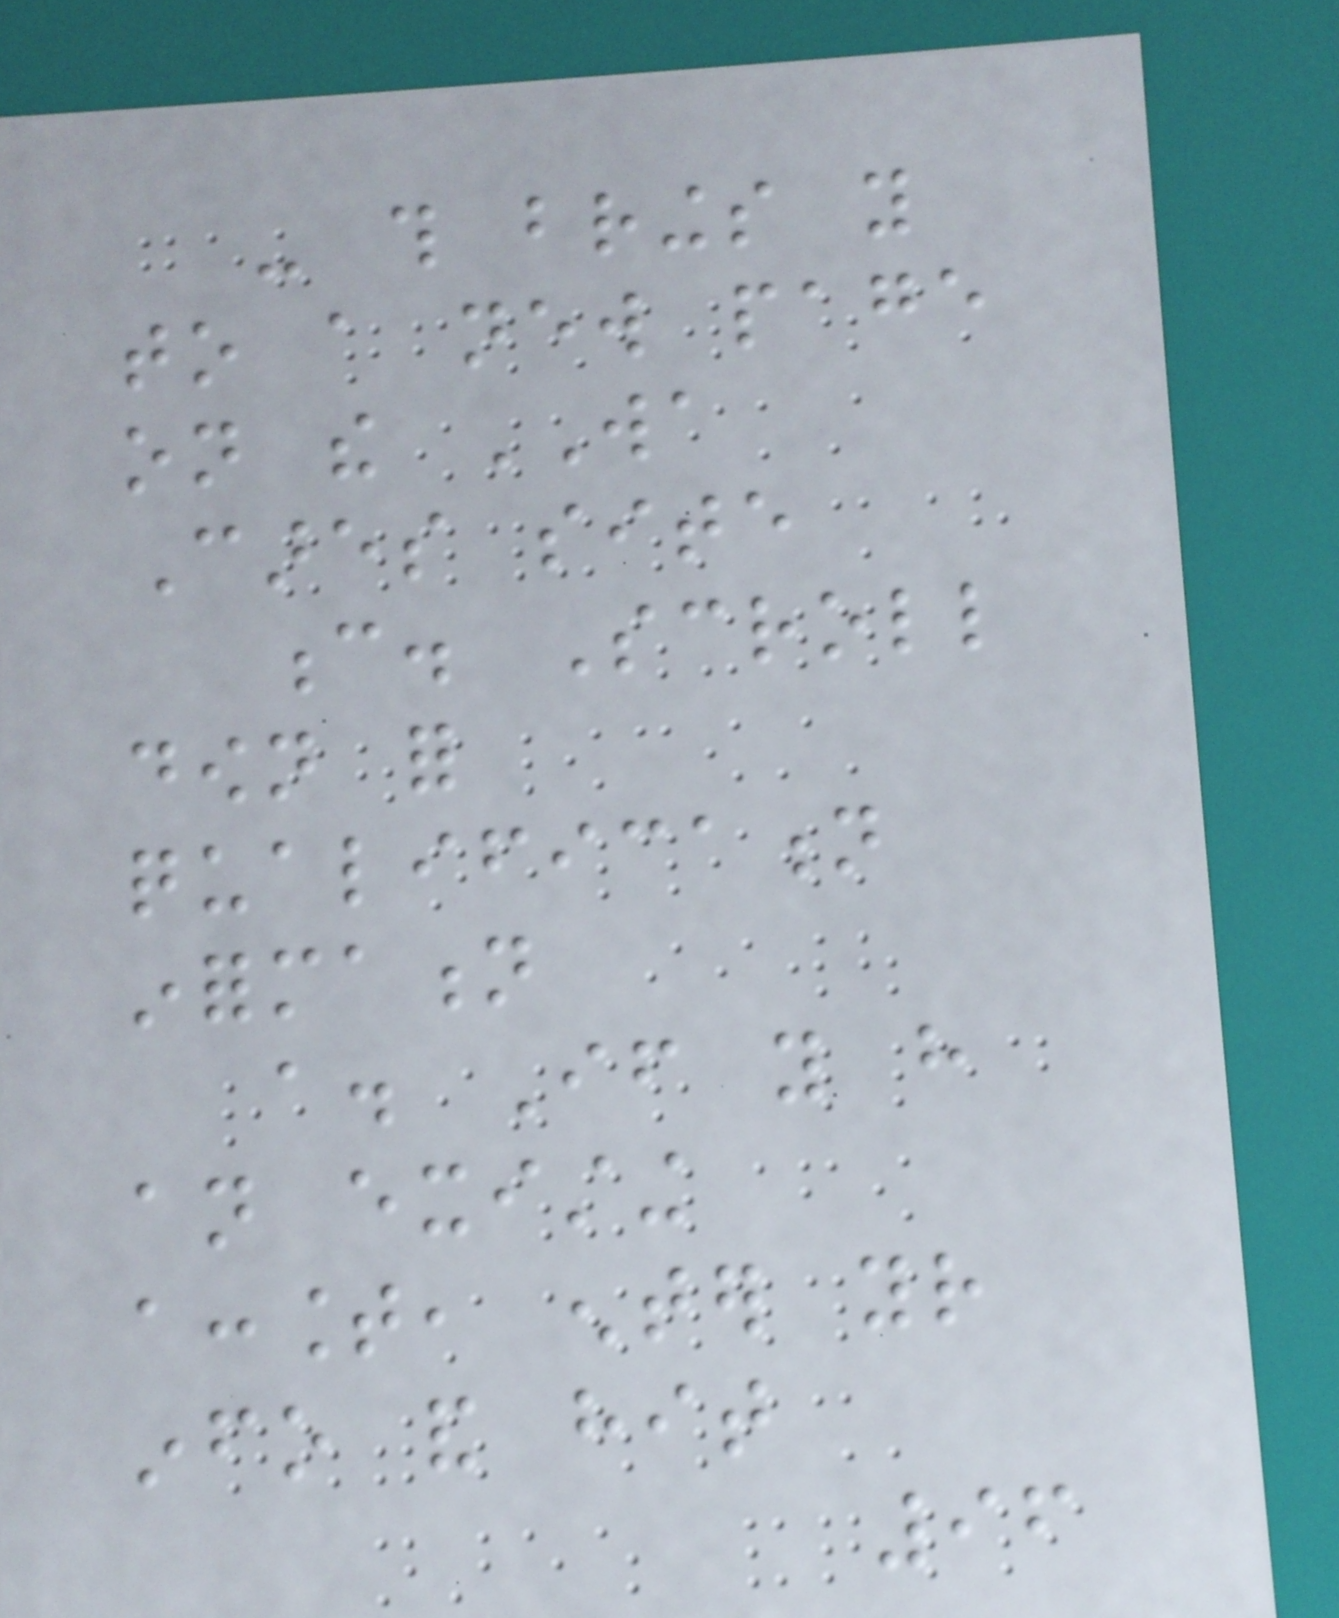- this brings you
to a new page
on the WA
Cares site
c. Scroll
down for
qualification
information
a. If you have
an existing
account, enter your
info and hit
96
